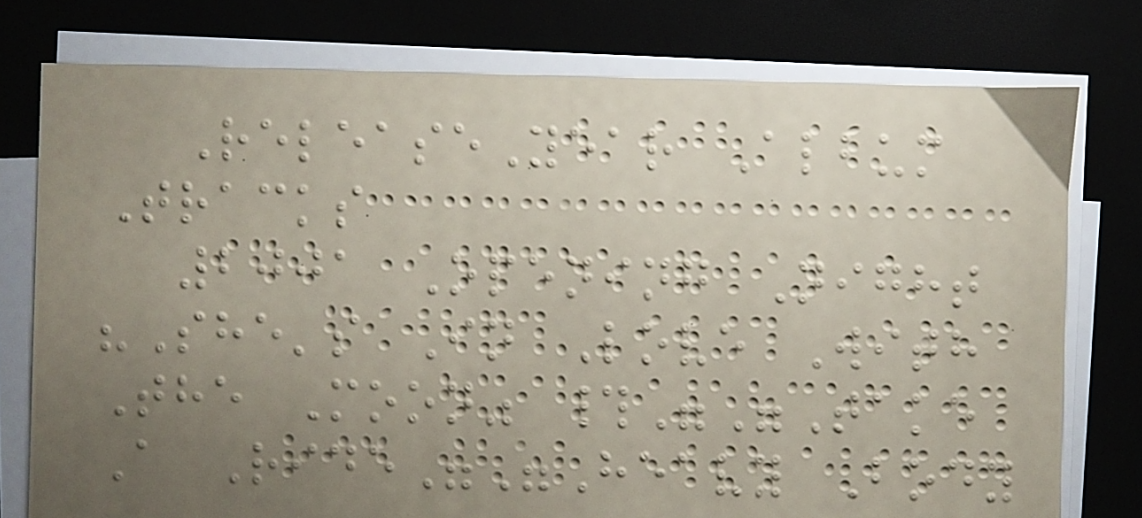ReleaseYear Album
Tracks
2001 Opening Night
"She's In Love With
The Moon" #""Take
A Ride""Heavy Body
